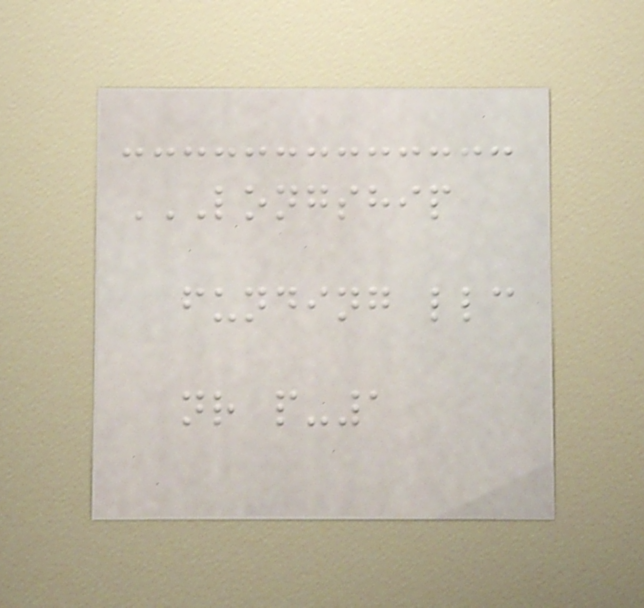LONGSHIP
FUNDING LLC
NR P-1
